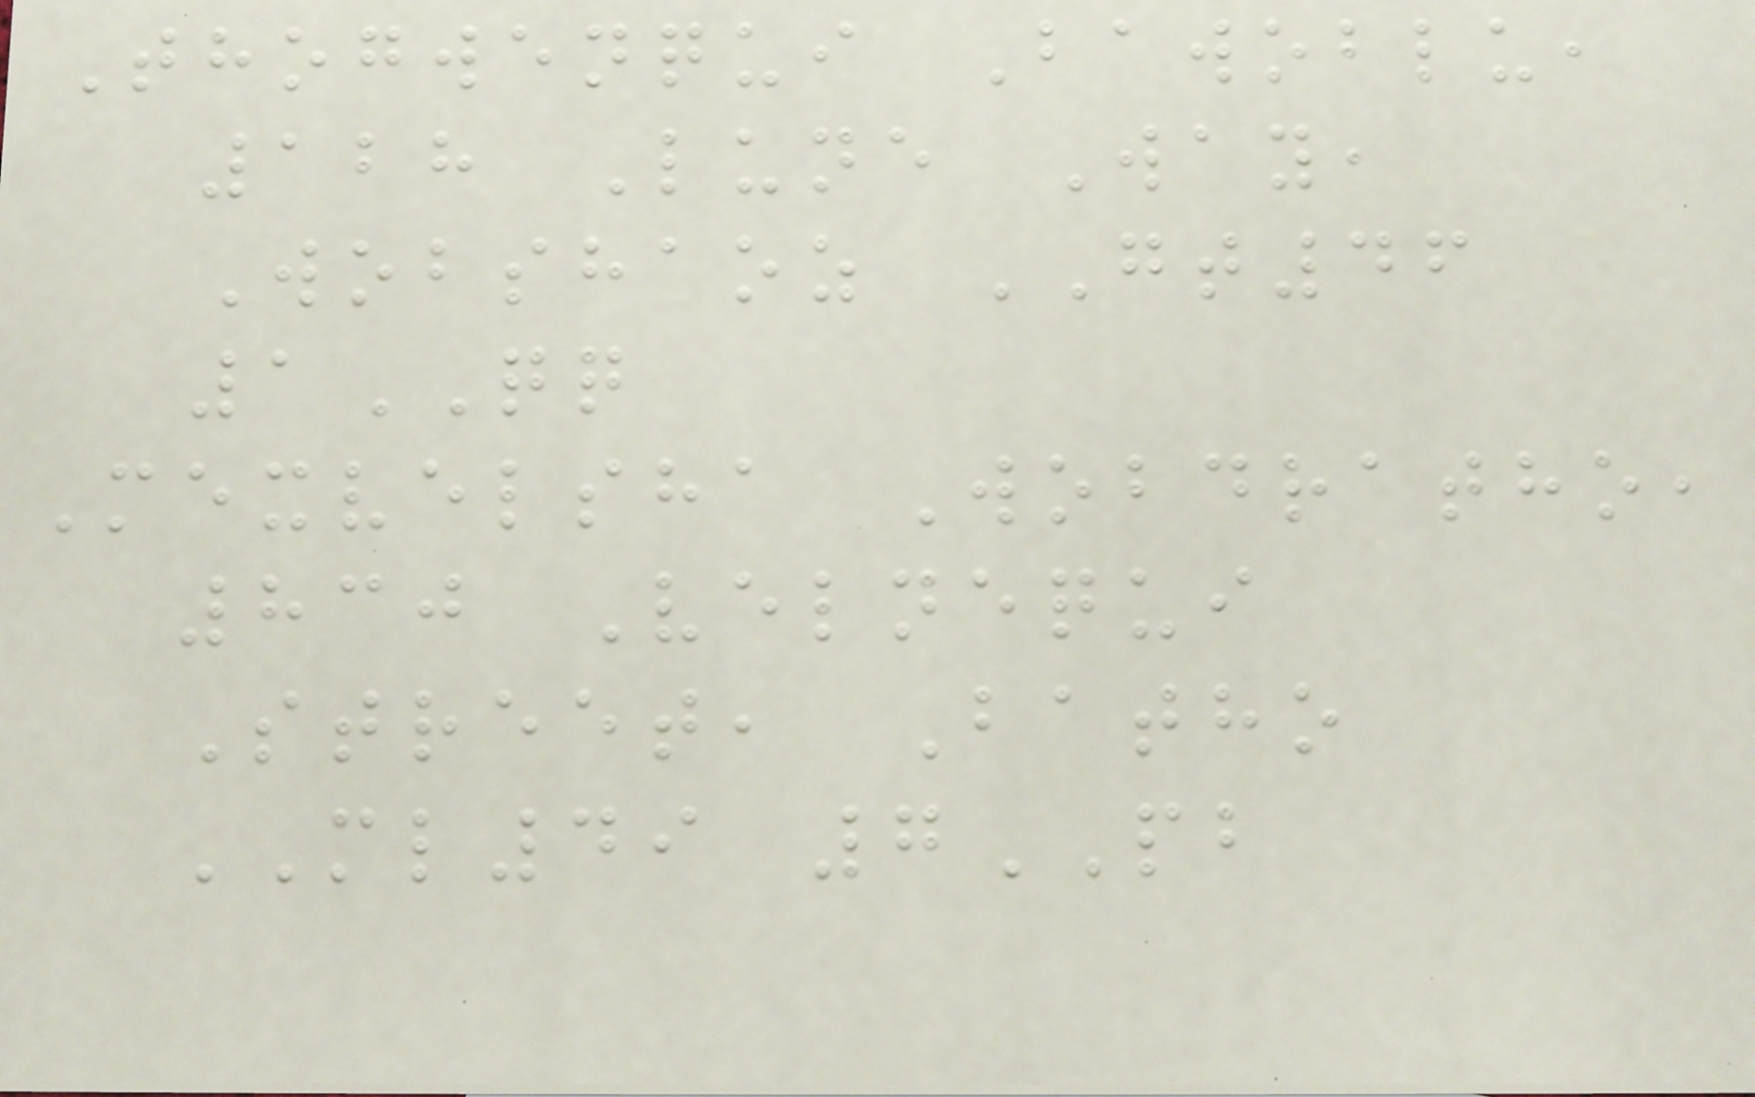Thogwenqui Bawoblu,
128 Lune Way,
Wobshaoz GT46
1QQ
Mexvelsha Wobdratho,
830 Velnequi
Street, Batho
ML49 7PB
